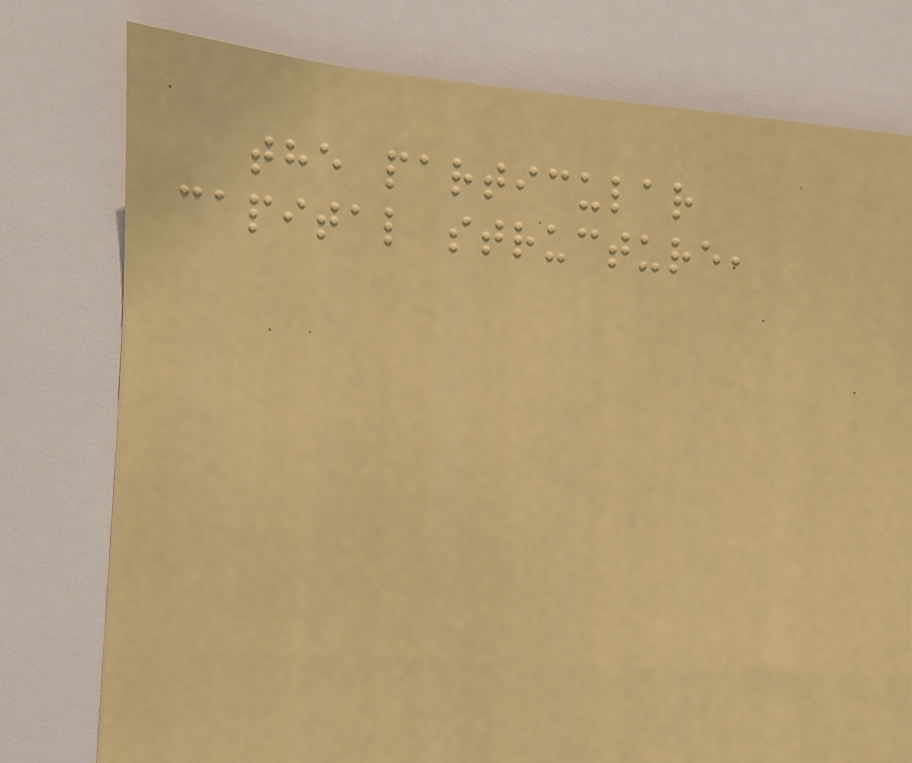the particular
capital structure,
